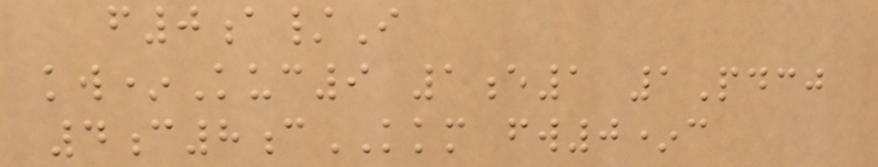f0a/I
kw*Kuc9 1e1 1Pdcj
4c8cKKM fw0*c
